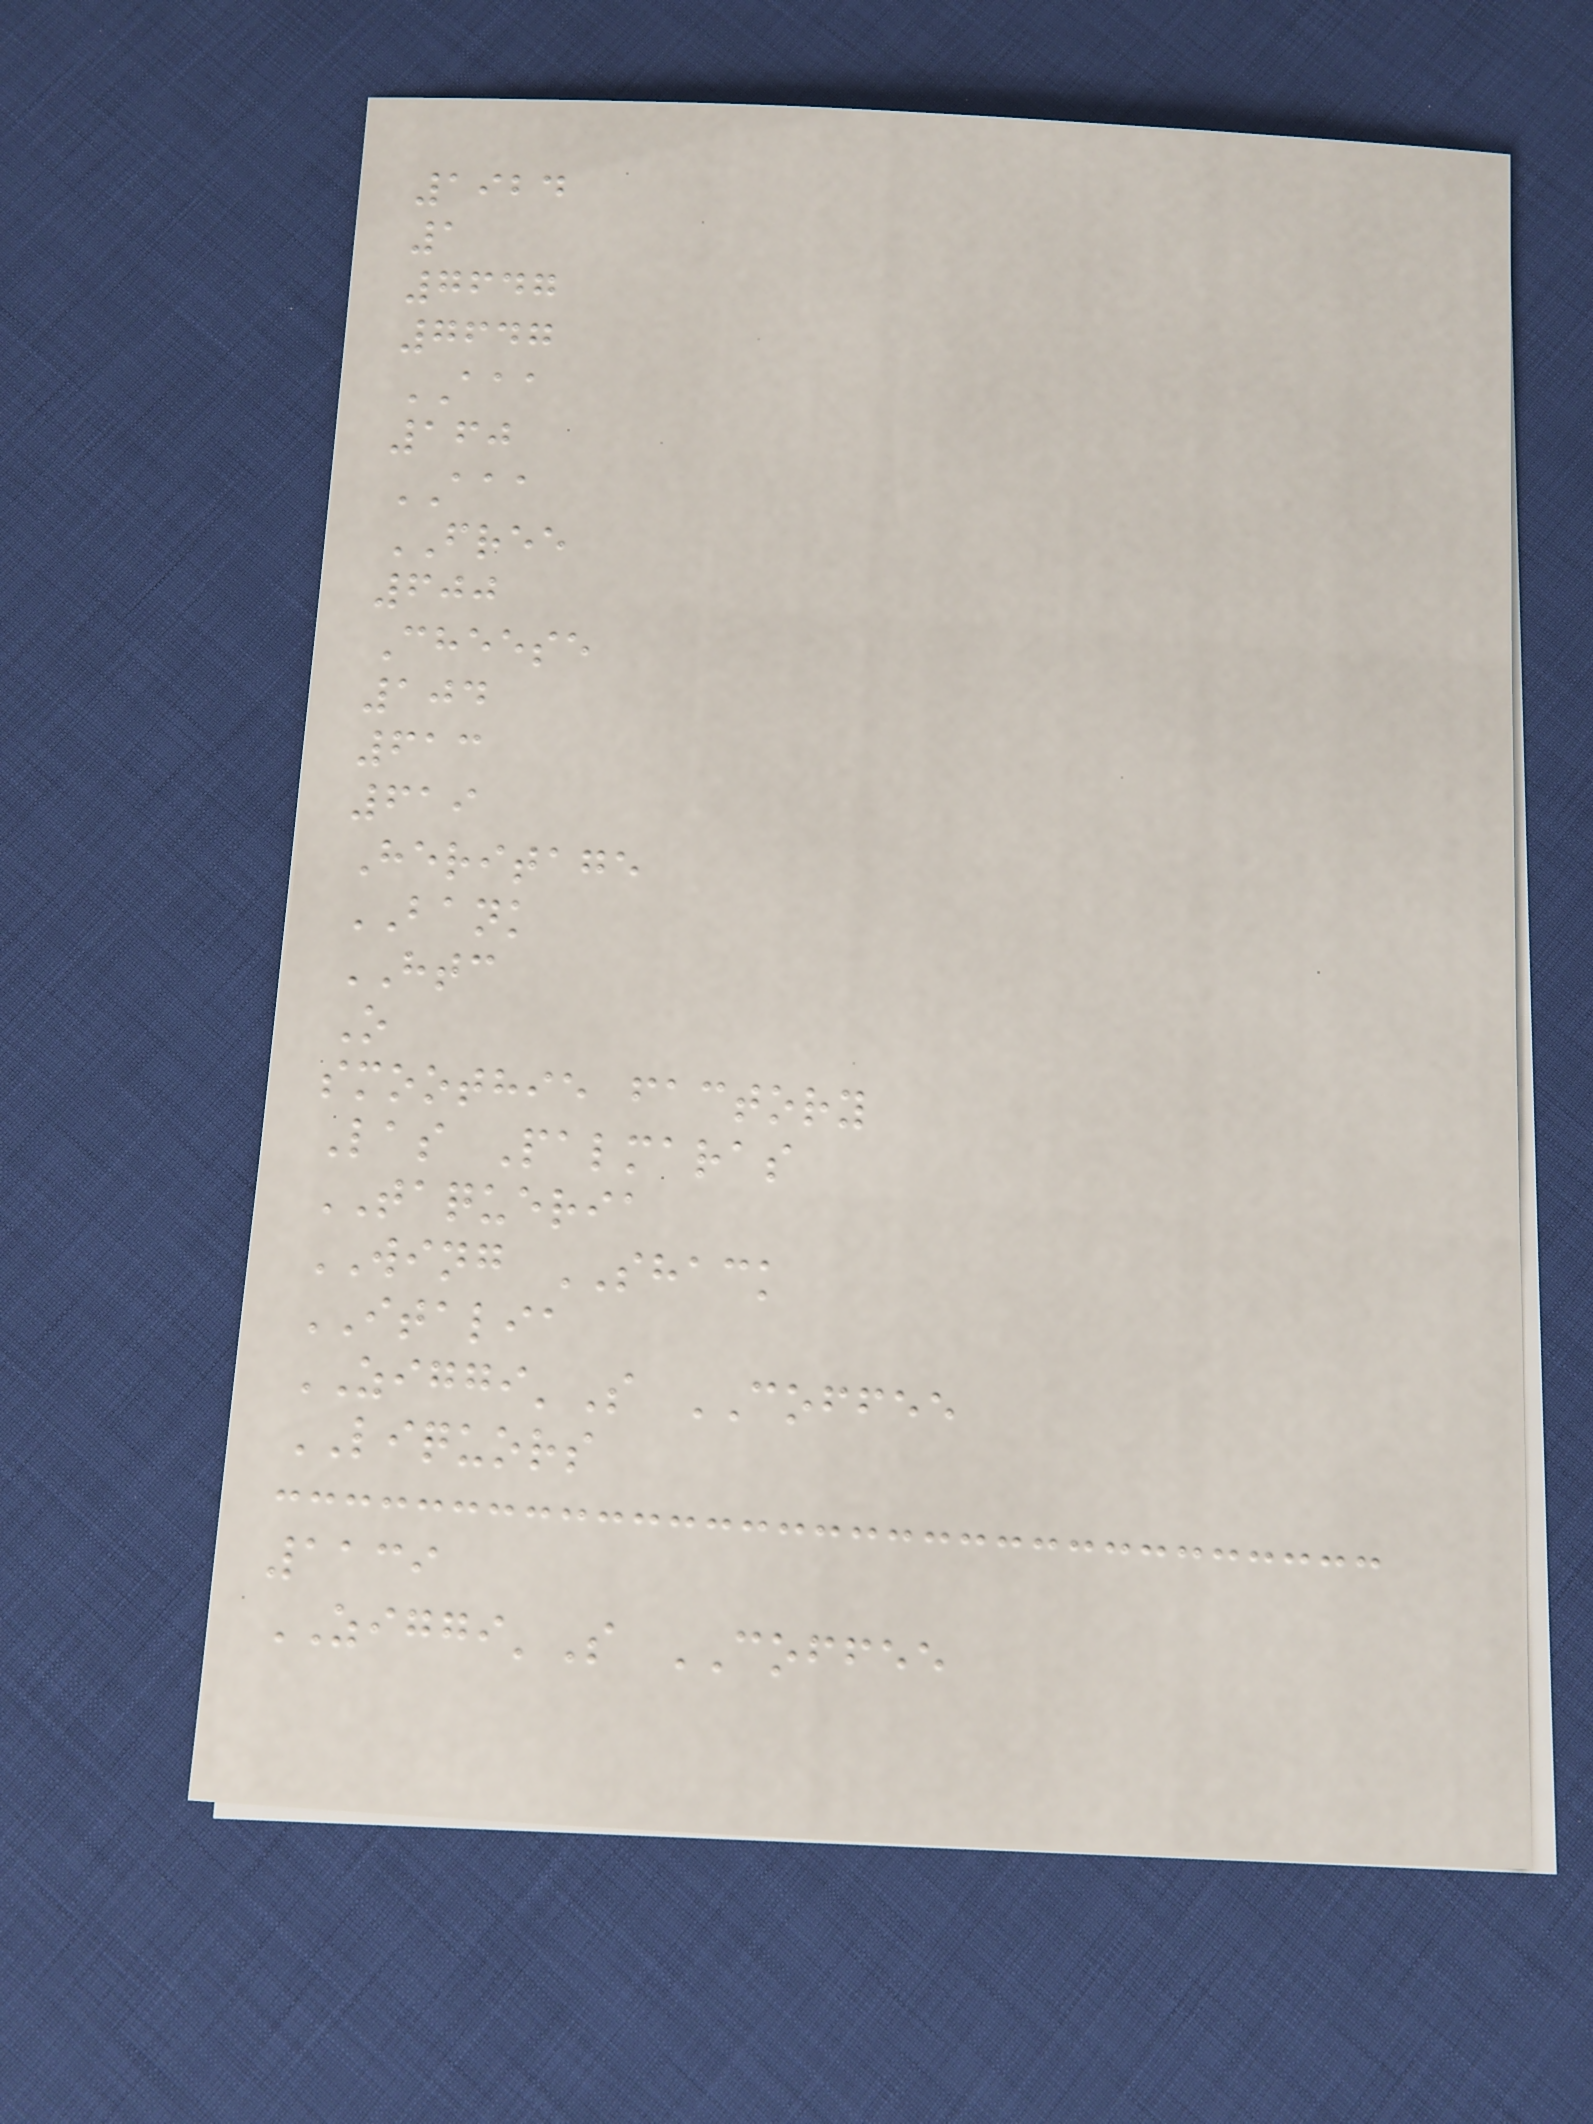1924
1
7647
7647
AAA
160
AAA
FREE
600
Cheese
104
613
619
Heritage
BANK
HTC
O
smoothie factory
Las Palmaras
TAQUERIA
WING SHACK
ITALIA
ZIGGI'S COFFEE
LIQUORS
1139
ZIGGI'S COFFEE
